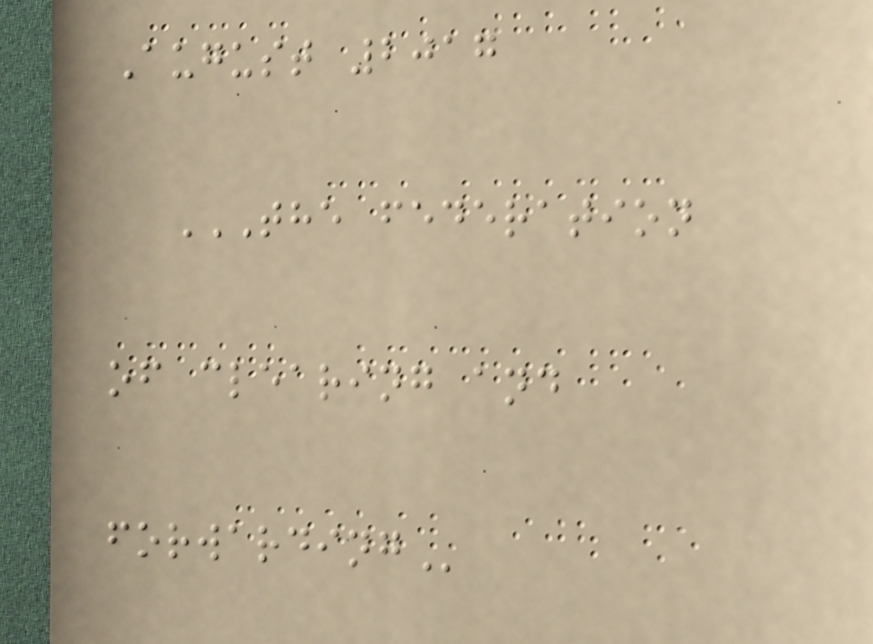August 2017
THE FEDERATION
OF CLEARING AND
FORWARDING
